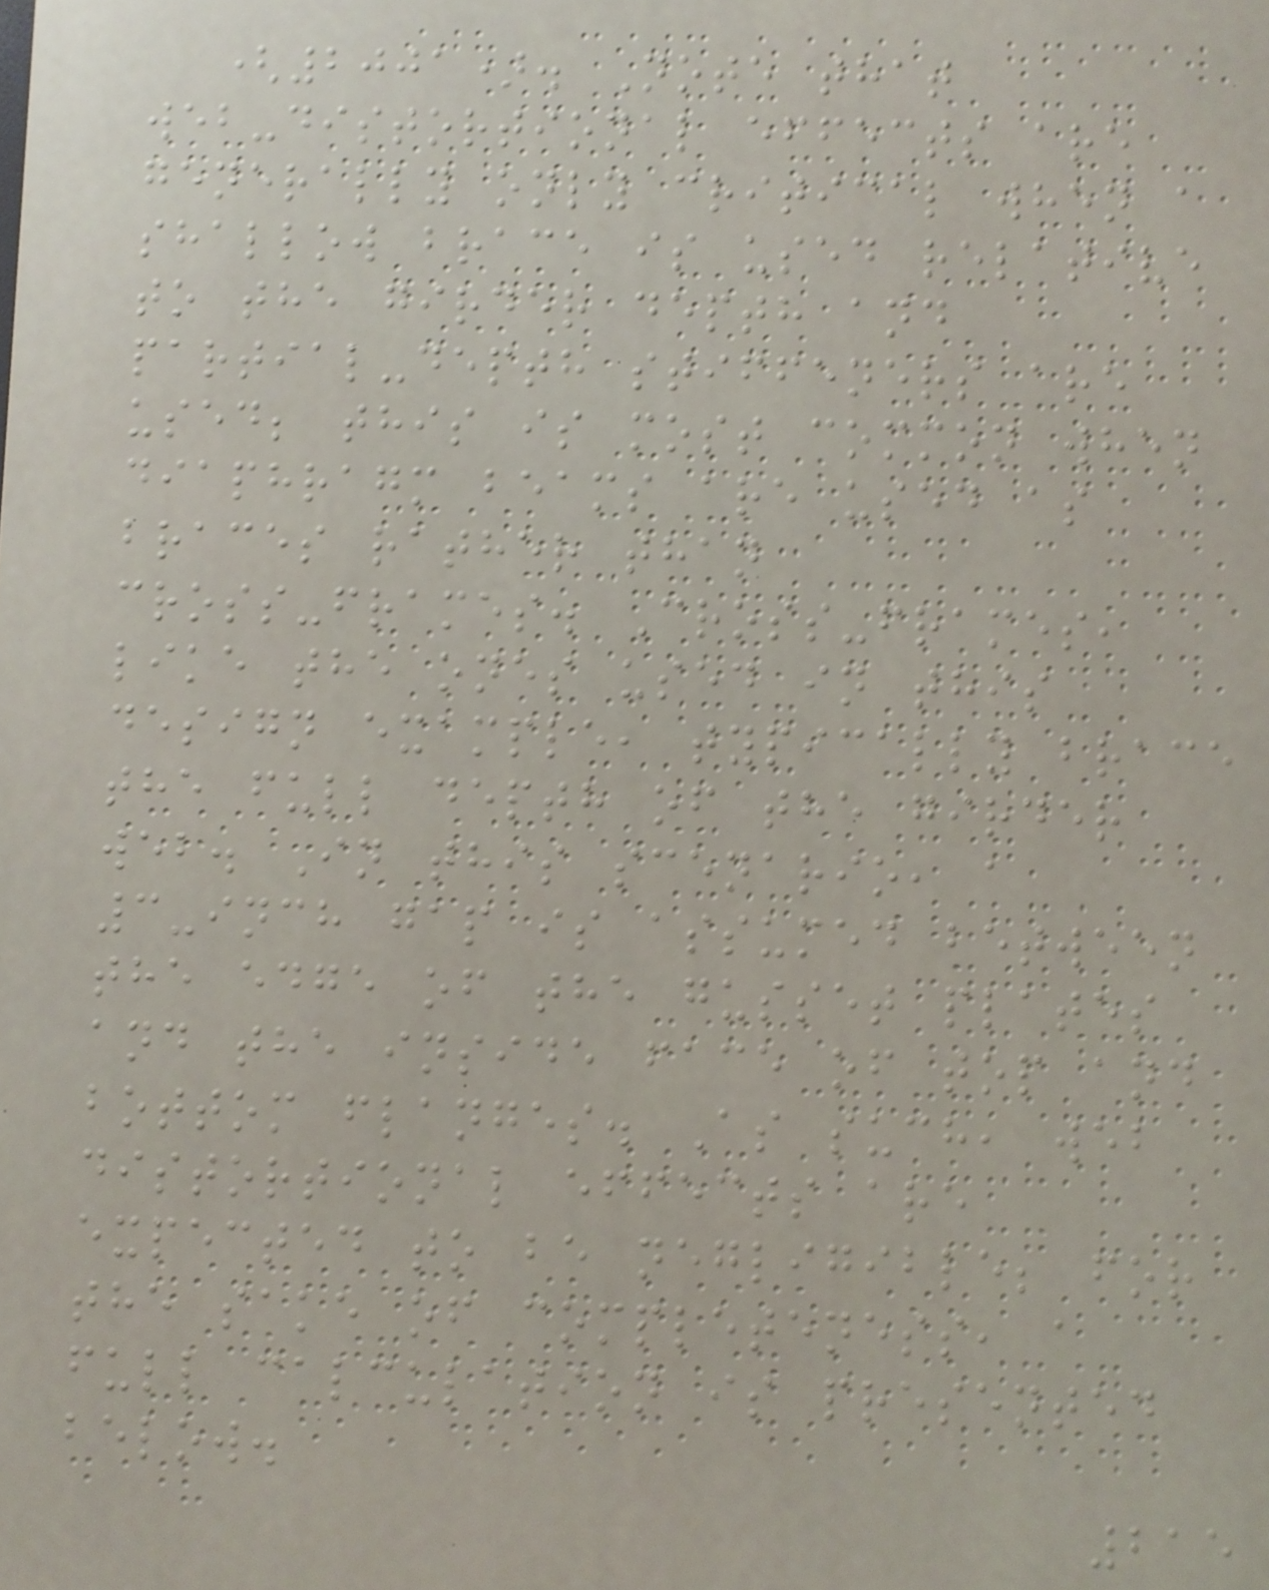(2001). Note that
web-distortional effects are
generally only critical when a
shallow brace is used relative
to the girder depth and
partial-depth stiffeners are
used; this is most common when
diaphragm beams are used as
braces rather than
cross-frames. Cross-frames,
like the ones used in this
design example, typically brace
the full depth of the girder
web. In this scenario, a
3-inch gap is assumed between
the edge of the gusset plates
and the inside face of top and
bottom flanges. As such, web
distortional effects are
expected to be negligible; for
the sake of completeness, a
full calculation is presented
below.
215
